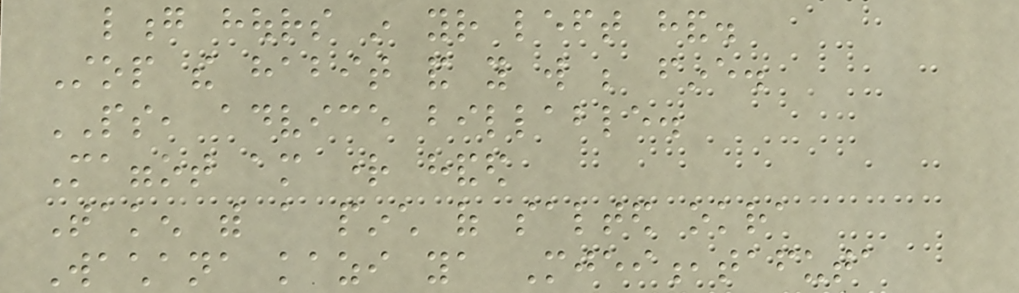long hours in your left hand.
Stop the habit and you will be fine.
PS, advice billable.
Maggot am right handed
Taken with a pinch of salted okra
Wachana kazi ya Mjei,tafuta
